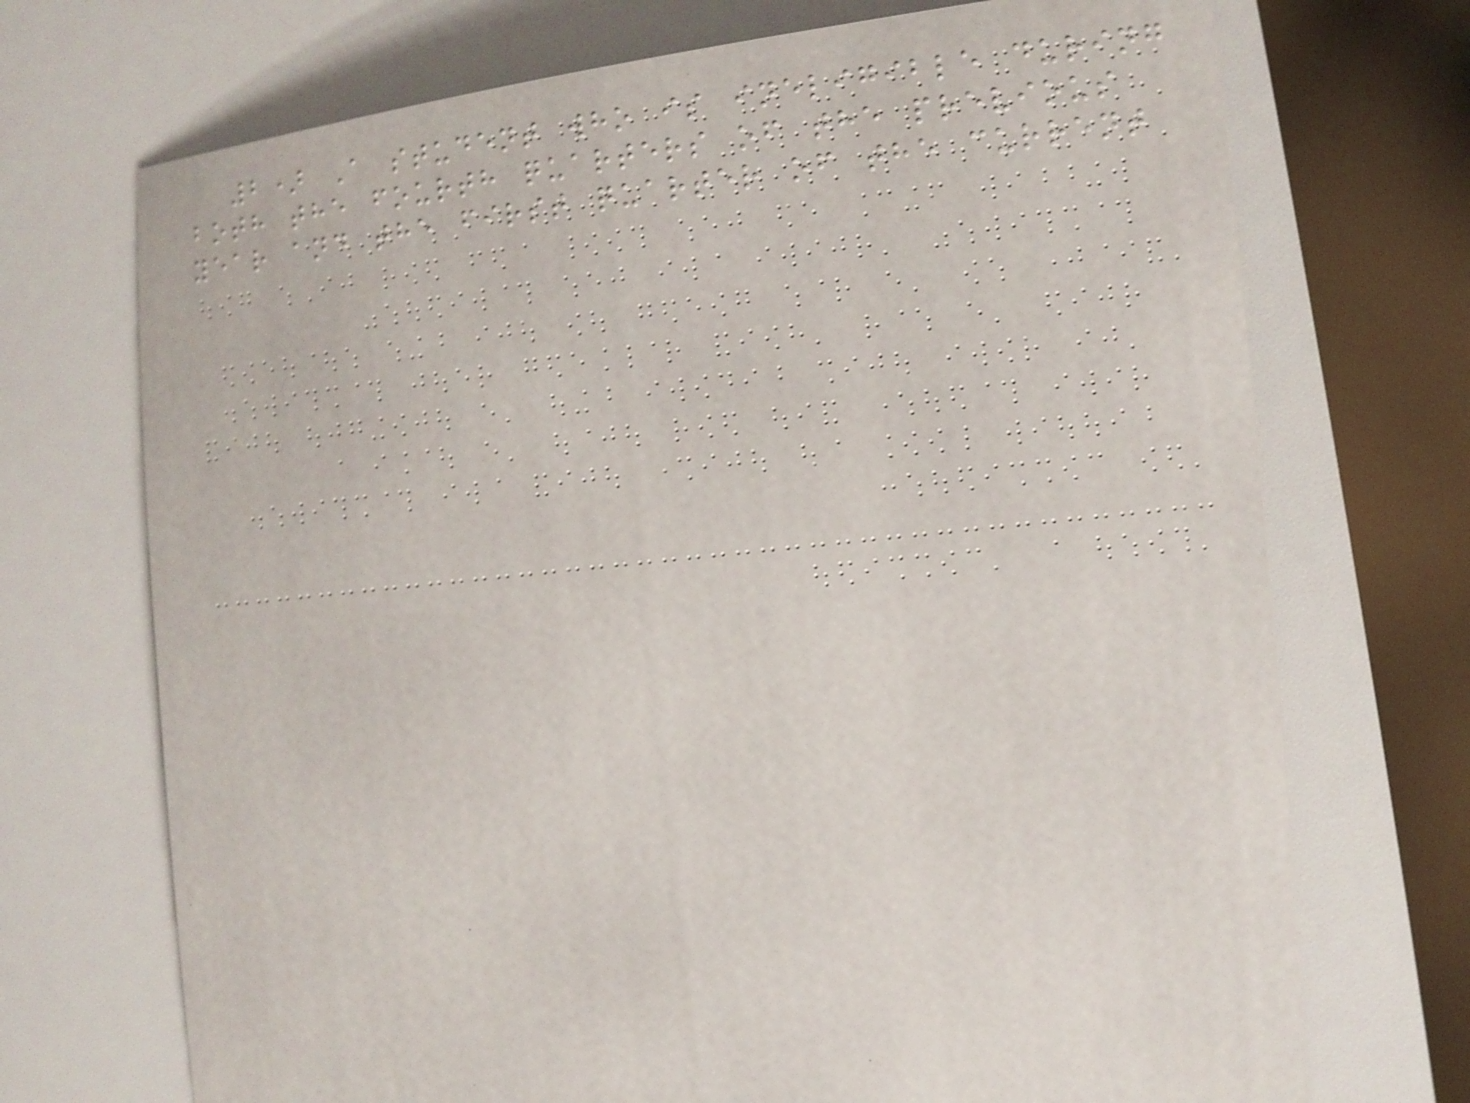2) A student who is ineligible during
both the fourth quarters of the previous
year and the first quarter of the current
